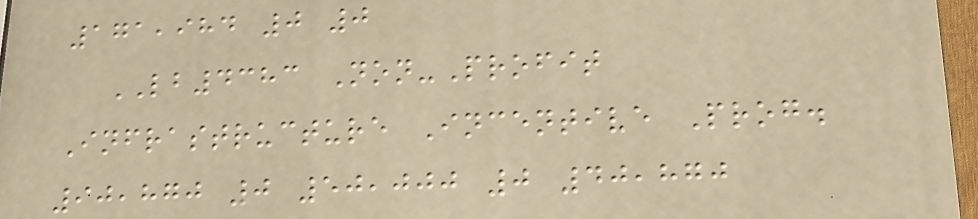171,984 0 0
LB4383 Non-Profit
Infrastructure Incentive Prog.
90,870 0 50,000 0 40,870
